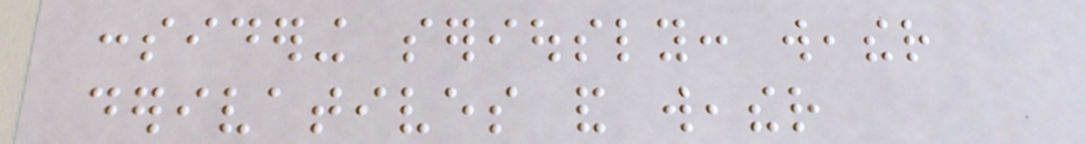considering seriously: weather
derivatives and weather
